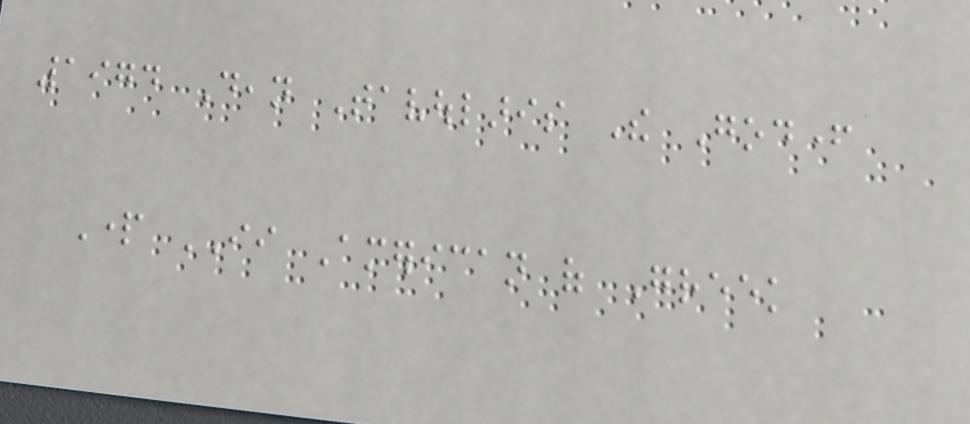1974 Dean Tavoularis The Godfather
Part II American of Greek
